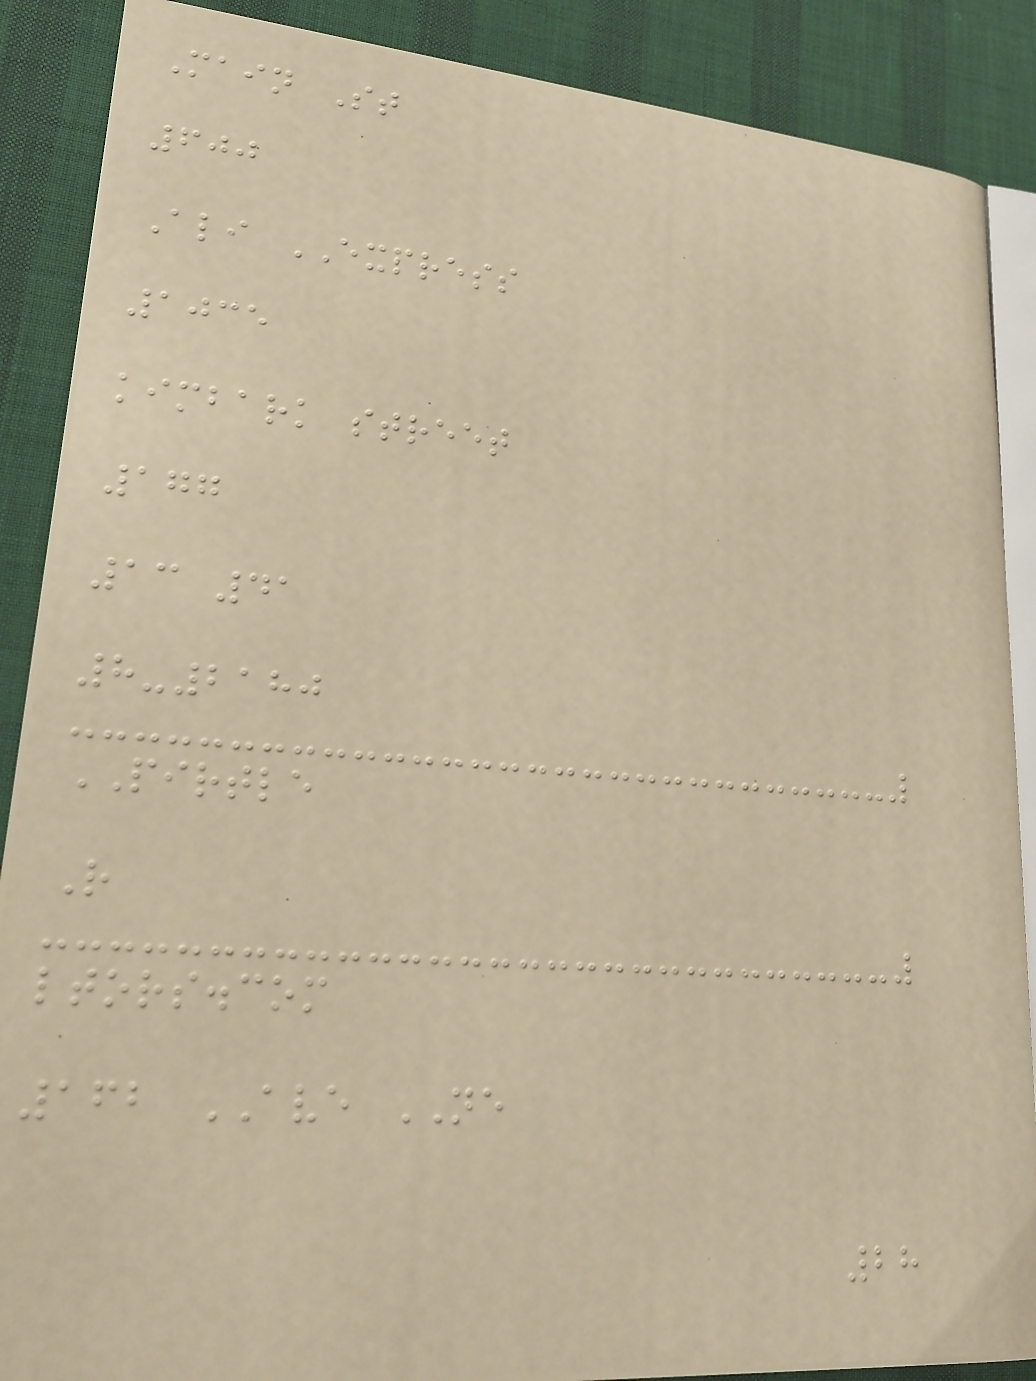Main St
600
Ali EXPRESS
1035
kimbark street
177
13 41
8-2180
PIRTLE
R
ltors.com
162 AVE NE
28
